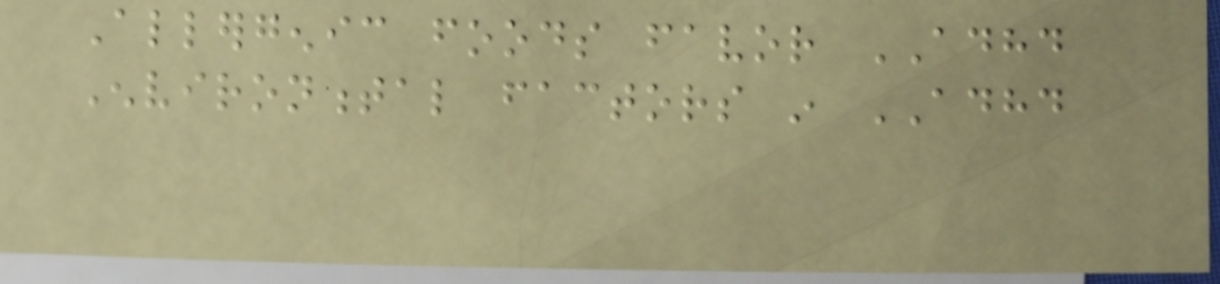Allergenic foods favor ADHD
Environmental factors in ADHD
